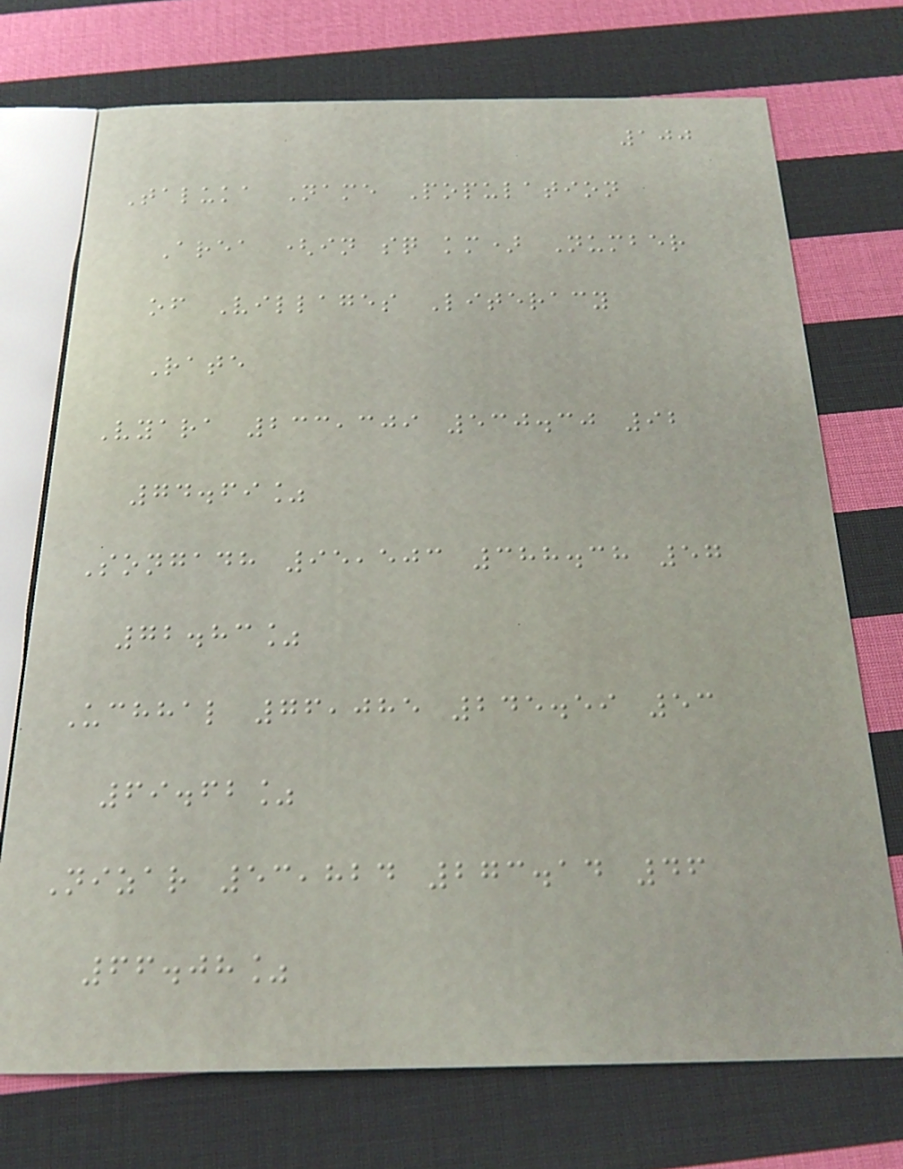100
Taluka Name Population
Area (in sq km) Number
of Villages Literacy
Rate
Vyara 233,309 530.30 92
74.69%
Songadh 95,503 388.38 57
72.83%
Uchhal 76,085 245.59 53
69.62%
Nizar 53,824 273.14 46
66.08%
